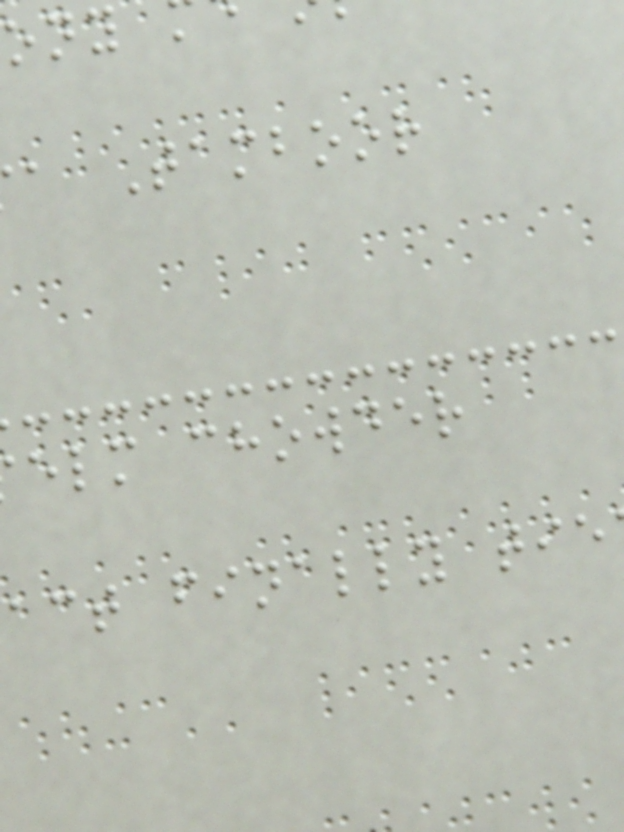a Tamboor
elm chowder
act finally tie
